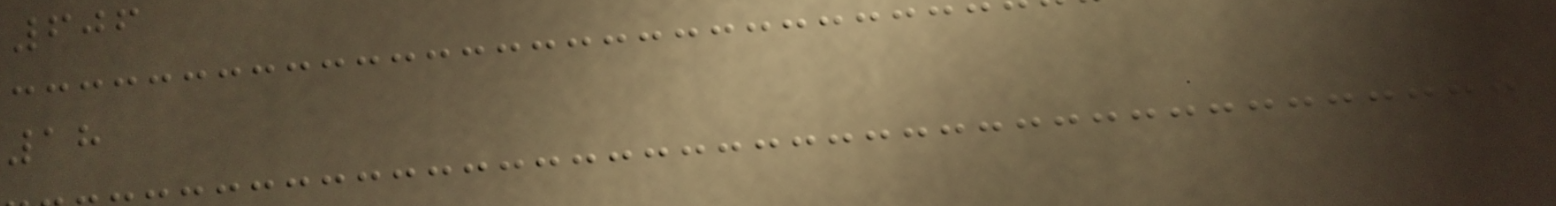606
18
